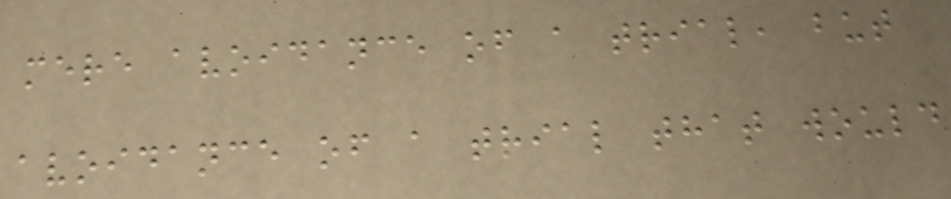mere avoidance of a trial, but
avoidance of a trial that would
